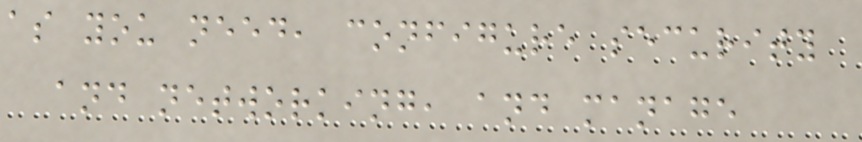as you need, configure security
and networking, and manage
